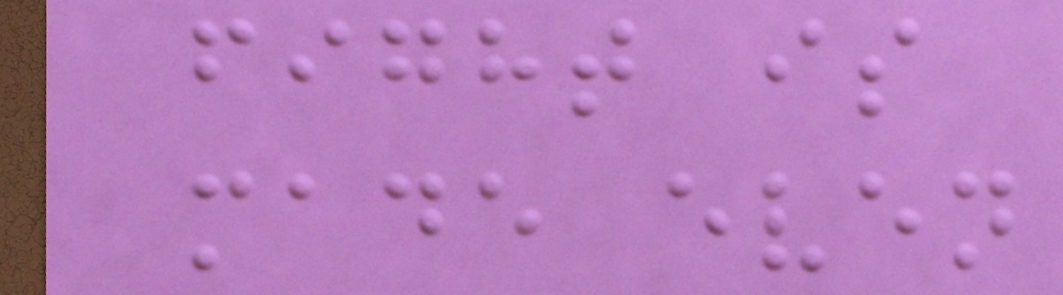fight is
made even
